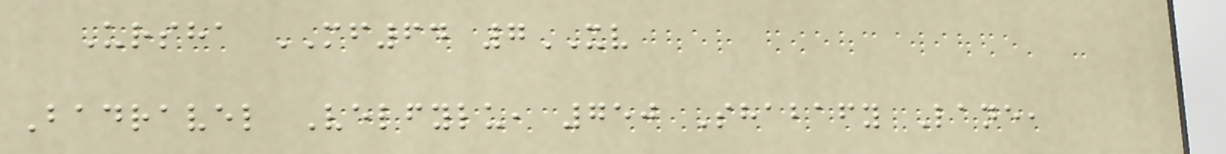Ursha MF64 7XV
Badravel Velfylu, 750 Shabafy Lane,
